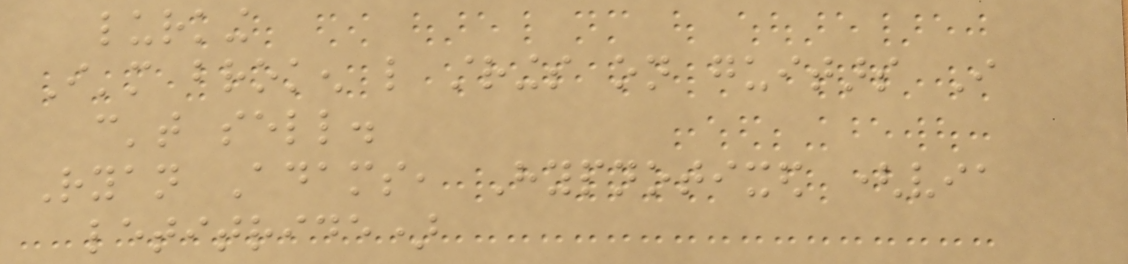lurking
I'm broken like strings on guitars I
can't sell.
Ryan Adams, Hypnotixed (via
letitride)
